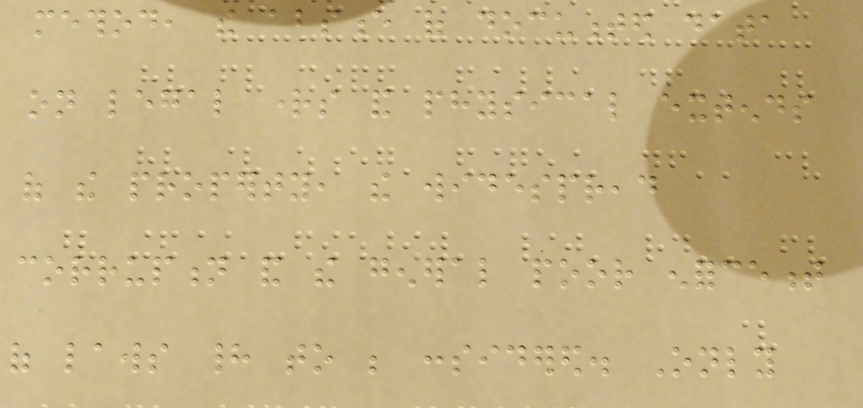method, the absence of documented data
on legal rights and physical extends
of the property, the widespread
corruption and the general poor enforcement
of laws had to be considered. Only
